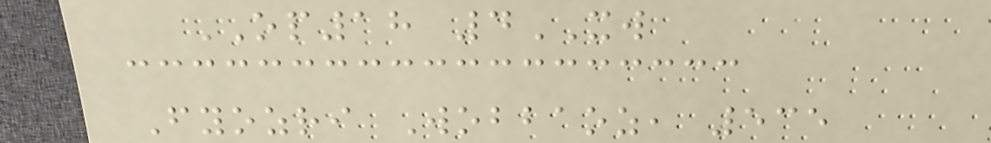OP18 4XW
Fyozri Wobbaoz, 535
